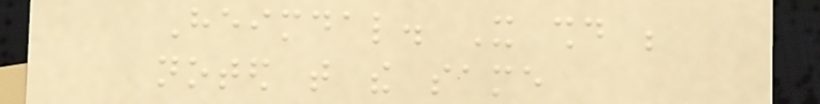Heimdal. It should be
noted that the same
